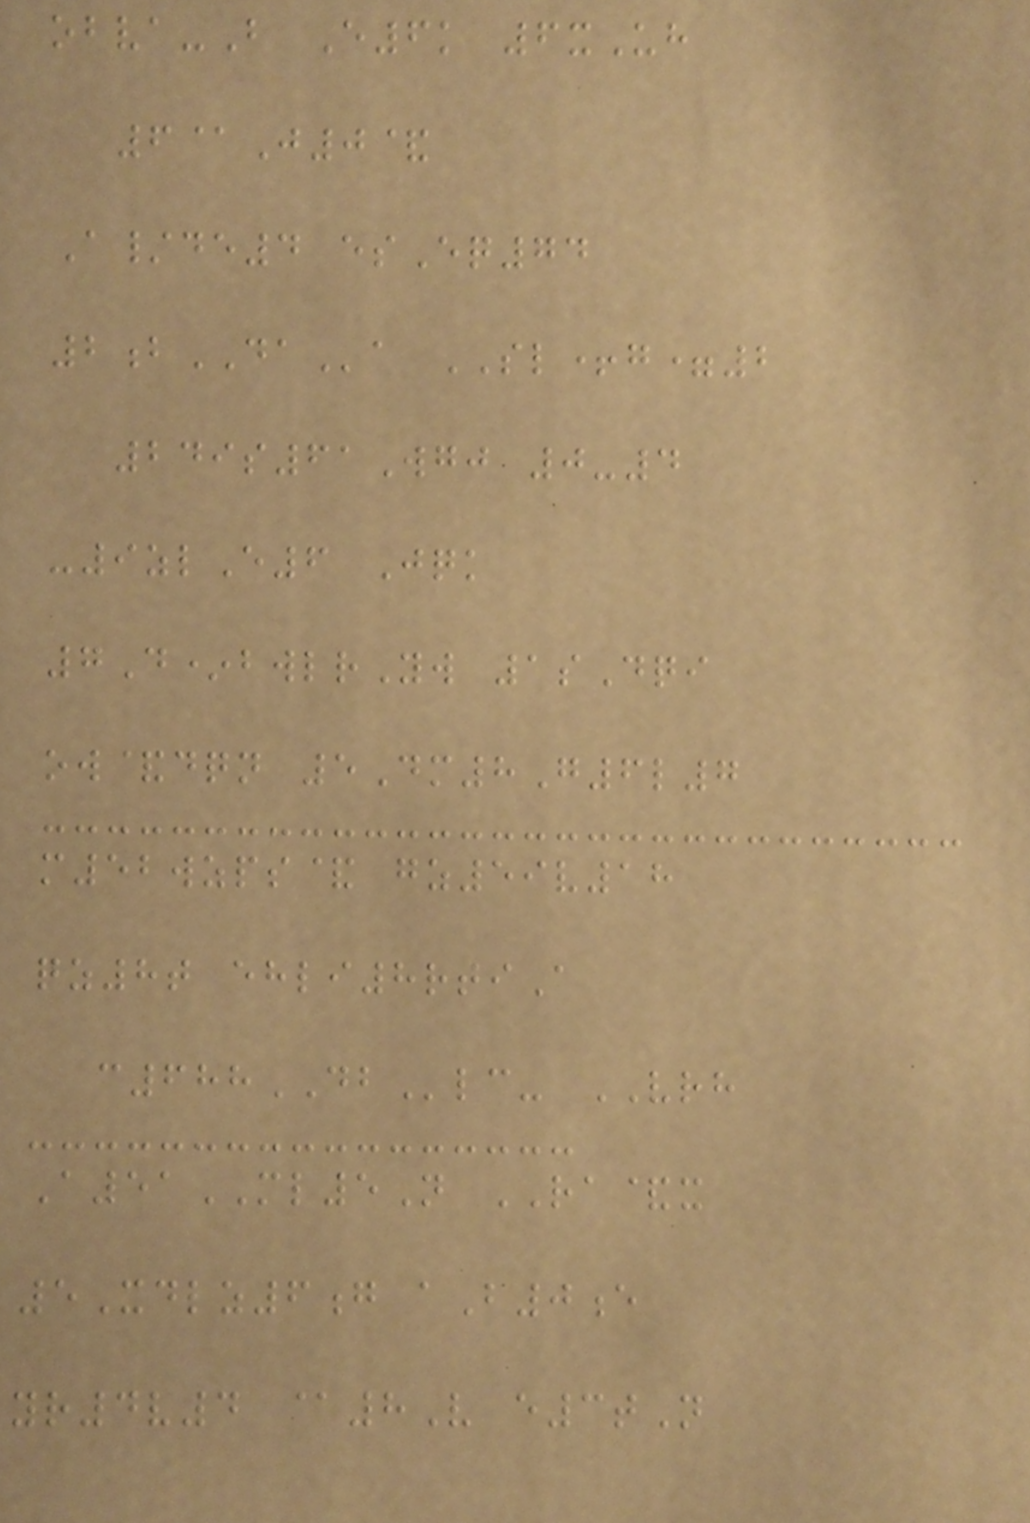obva-B E6k 6xUh
6@J0&
A/de4 esEq74
2bDAa SL+g=2
249s61Wgj 0-4
-9zlE6 Jqk
7D*bwlrYw 1sDqi
ow&dqn 5Dm8G6l7
m52wzps& gz59v18
qz8t ehli8rtiA
c688DBlc- VRH
A51ML5N RA&x
5Xdlz6g aB0e
yr4v4 @8V e3tN
